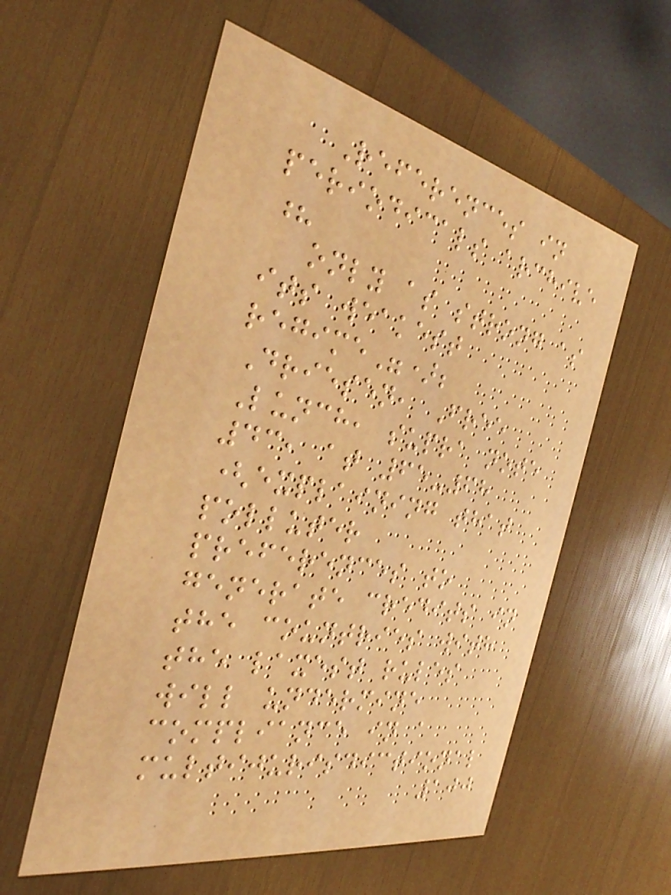References in
periodicals archive
?
only as strong as
its weakest
regime");
Driesen, Free
Lunch, supra note
43, at 65-68
(explaining that
polluter
preferences to
generate credits in
the countries with
the laxest rules
will undermine
compliance in a
multijurisdictional
100
